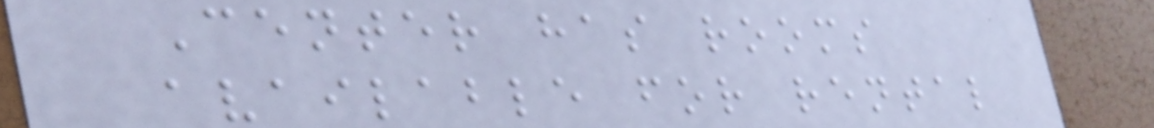Center has rooms
available for rental
